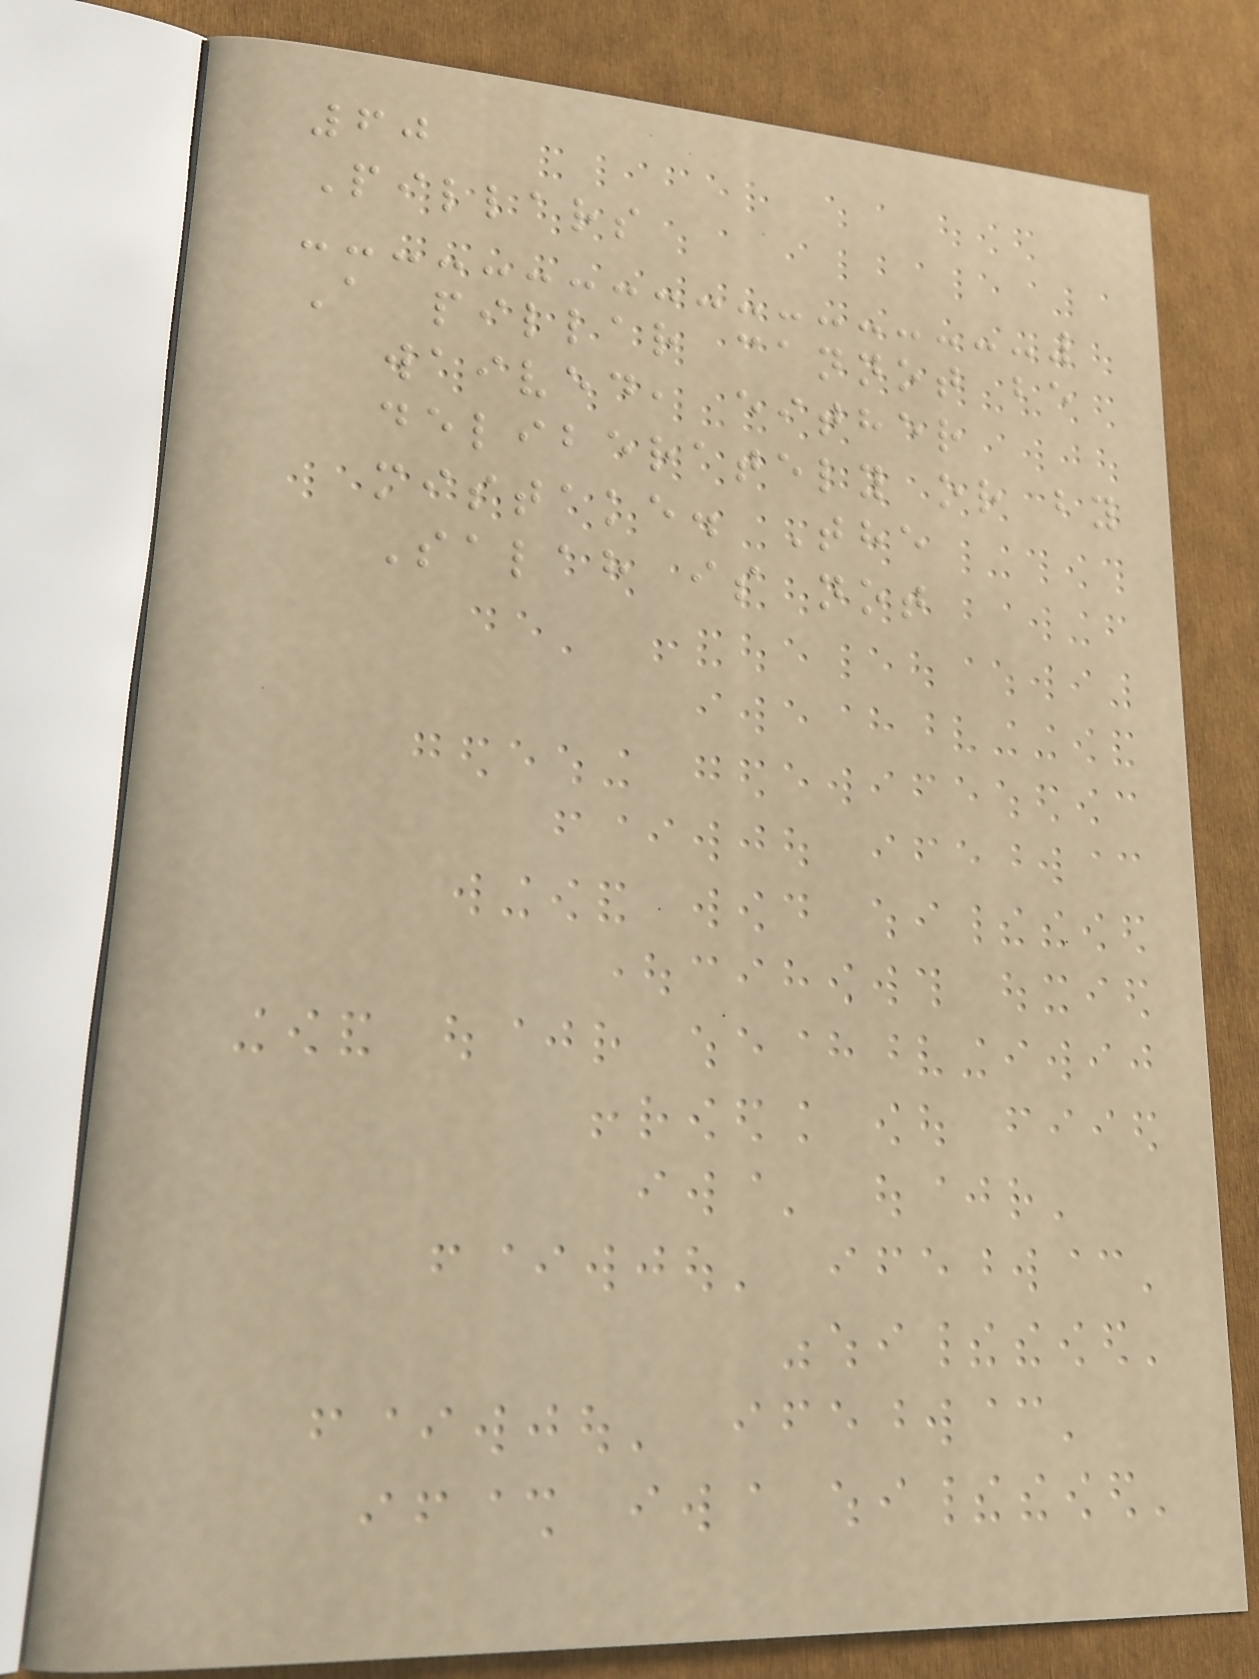60
Pillars
A pillar cannot be
waived, either
deliberately or by
mistake. The
Salah is not
